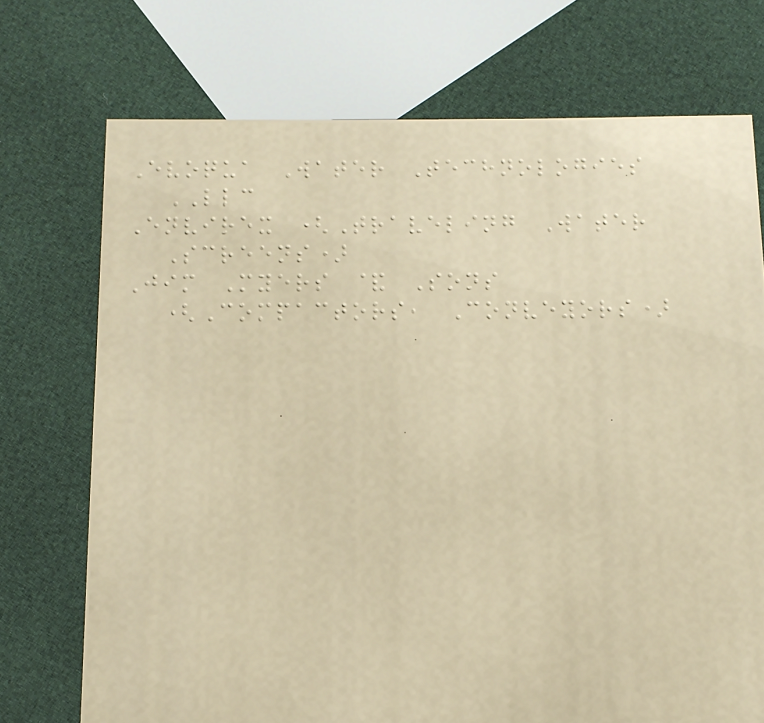Evoqua Water Technologies
LLC
Envirex (Traveling Water
Screens)
Jim Myers & Sons
(Compactors, Conveyors)
